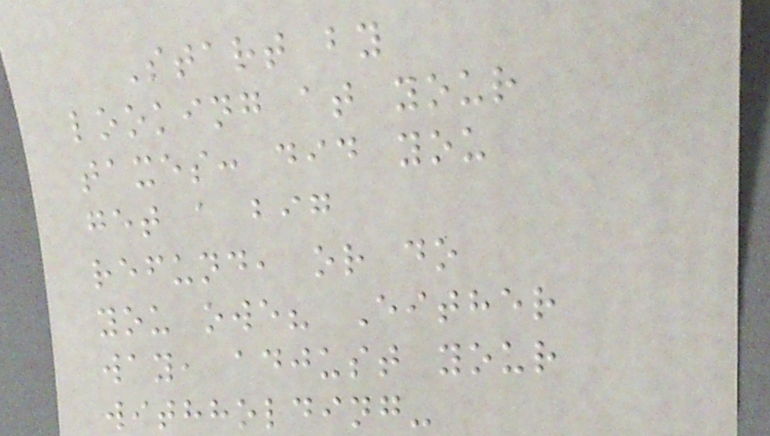Start by
looking at your
taxes: did you
get a big
refund, or do
you owe? Either
way, adjust your
withholding-
